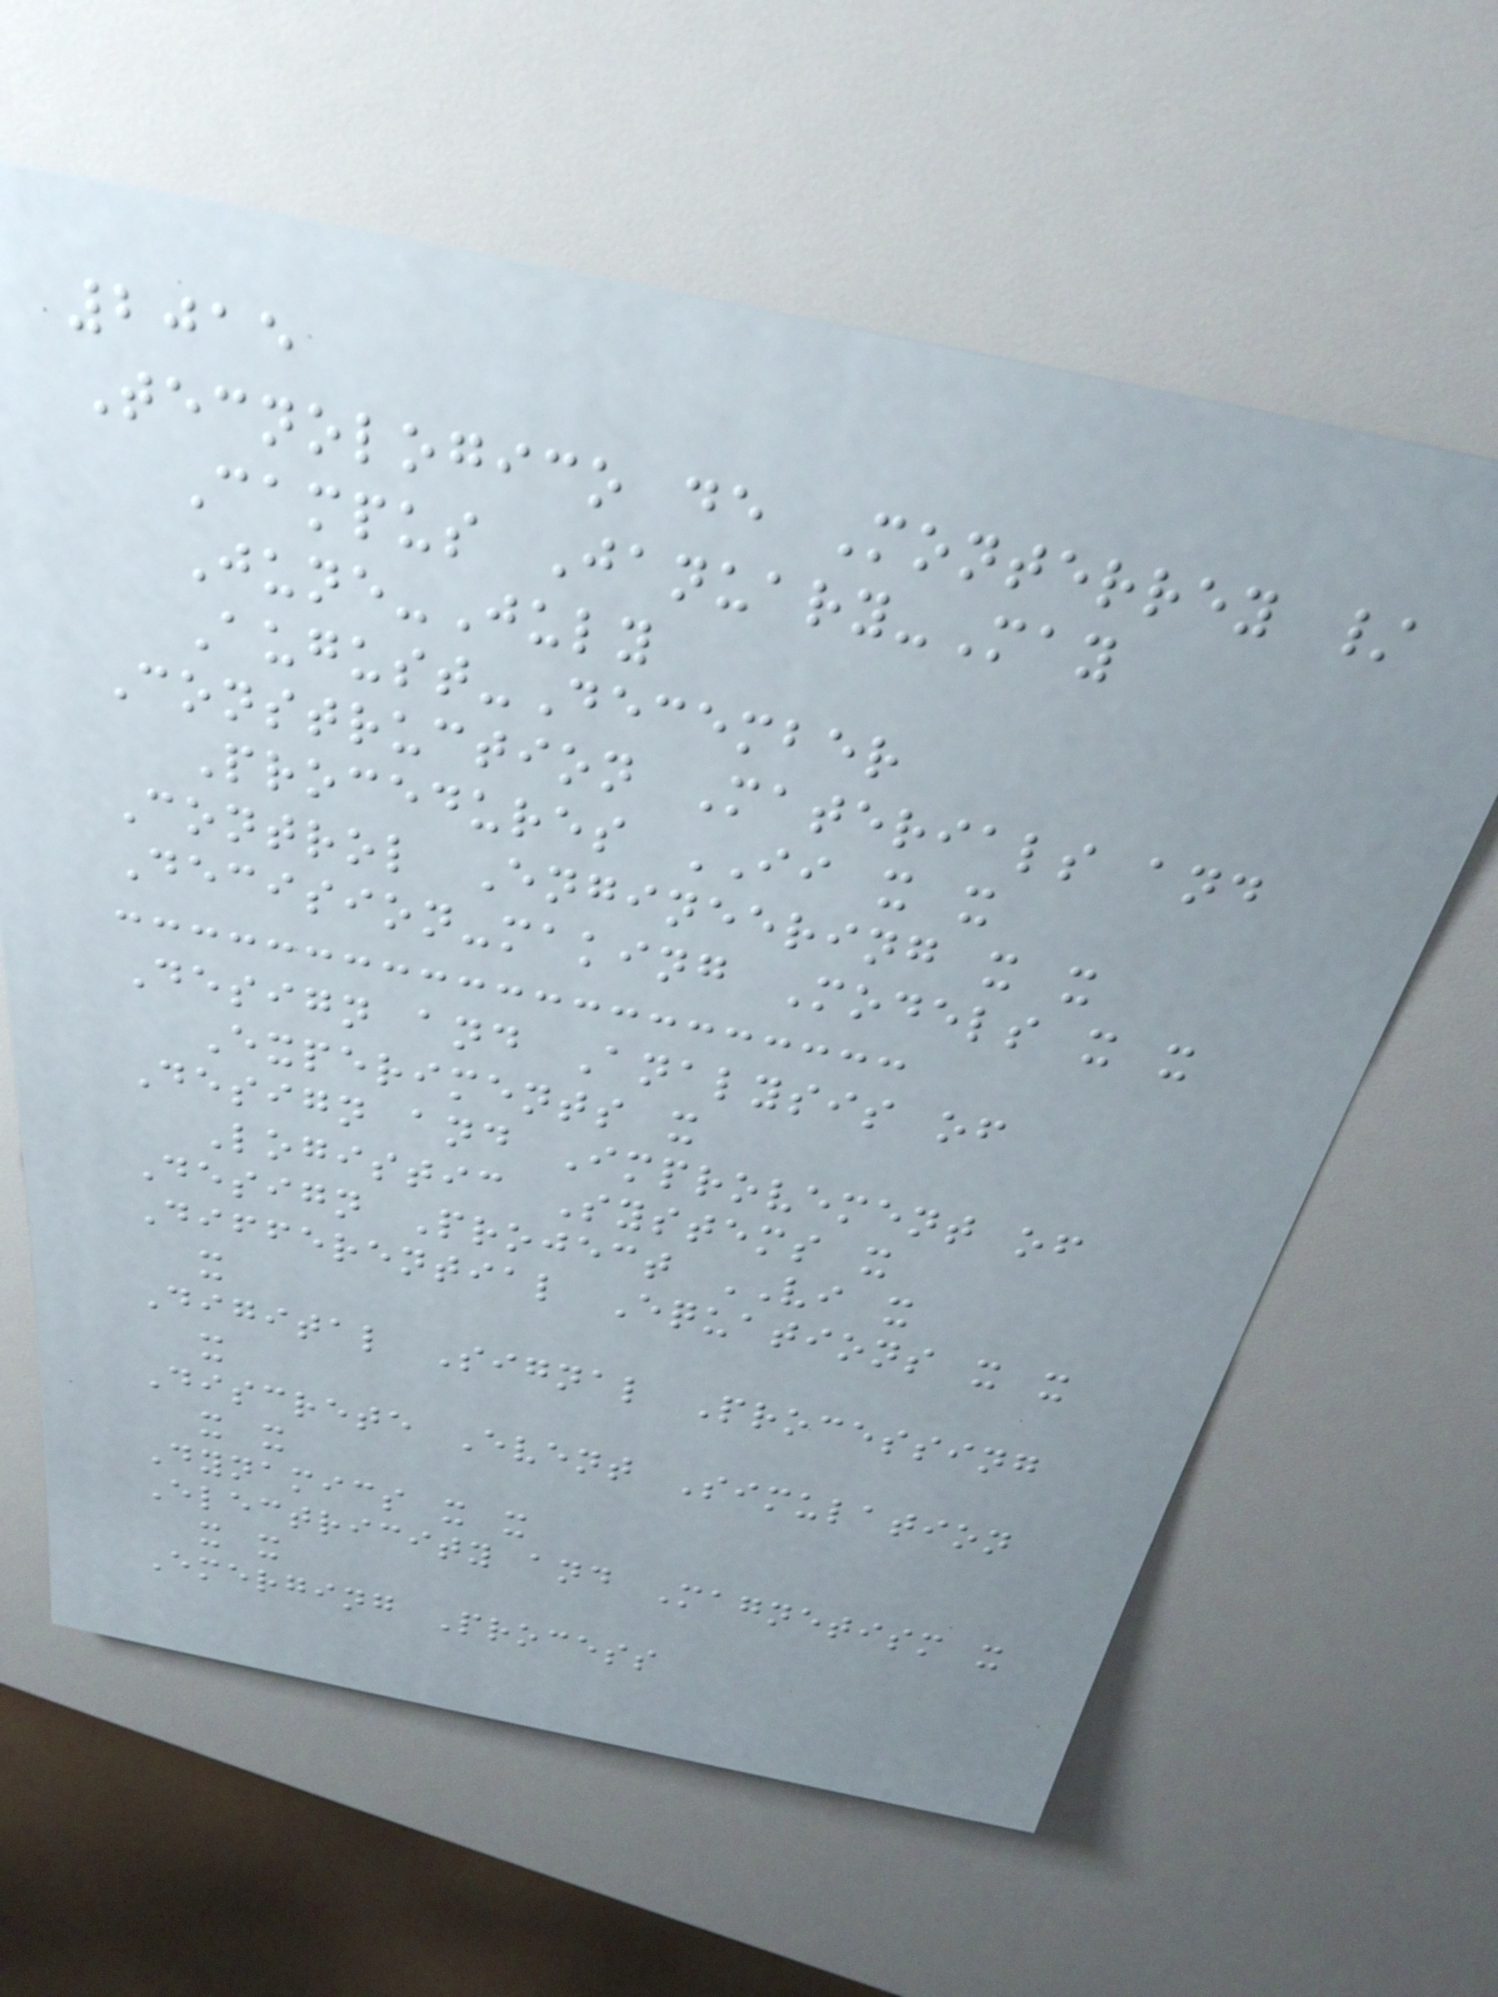2015
Tecnologico de Monterrey /
Campus January-May
June-July
August-December
Construction Materials and
Procedures II x x
Control Engineering x x
Decision-making Models x x
Design and Analysis of
Experiments x
Design and Improvement of
Logistic Systems x
Design Project VI x
Differential Equations x x
x
Digital Signal Processing
x
Discrete Event Simulation
x x
Dynamics x x
Electricity and Magnetism x
x x
Emerging Process
